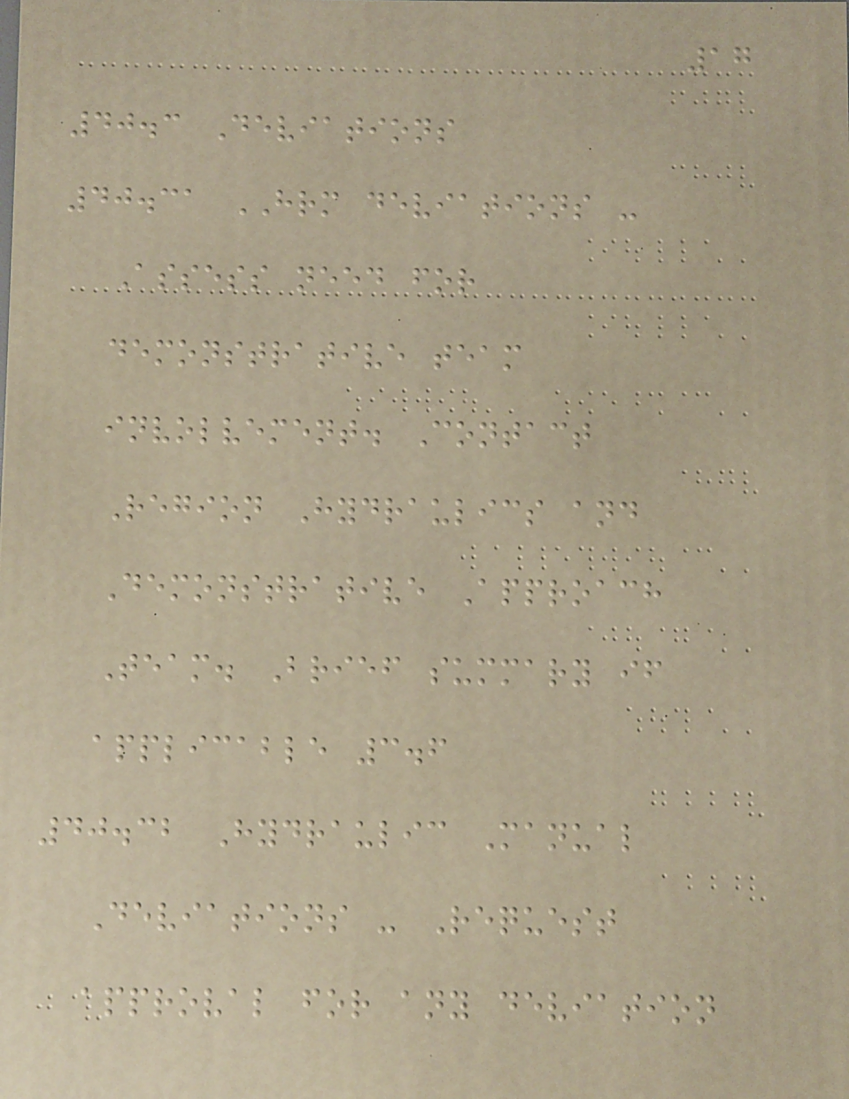17
40.3 Deviations
40.31 HRM deviations -
Assess need for
demonstrative team
involvement. Contact
Region Hydraulics and
Demonstrative Approach
Team. Brief summary if
applicable 3.6
40.32 Hydraulic Manual
Deviations - Request
approval for any deviation
